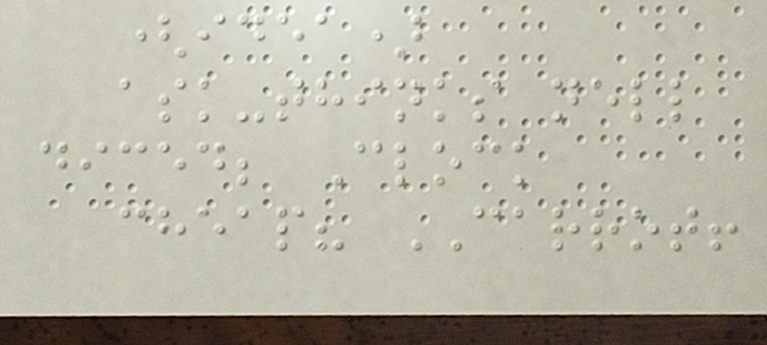(idea)
ask-thinks nell
diced; Clock
cheap? CARROT!
